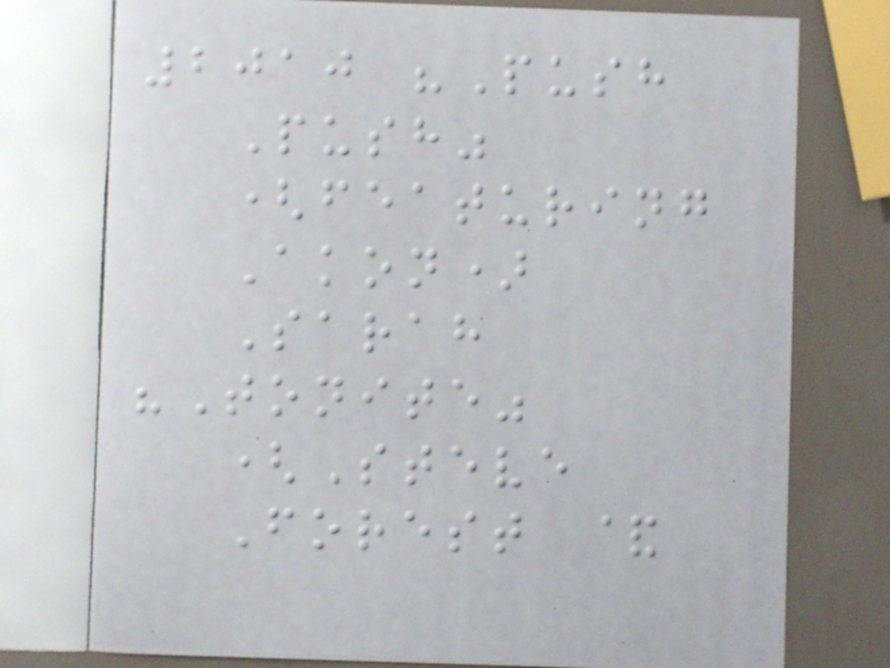2010 "Push
Push"
(featuring
Akon)
Sarah
"Tonite"
(Steve
Forest &
